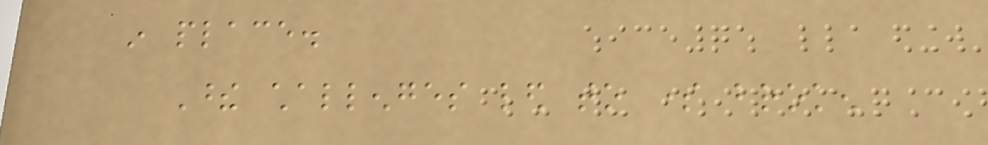in place.
These challenges led to some broken
